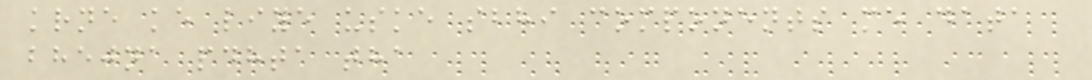krne ke liye uske sbhi components me data
bhejna pdhta tha
